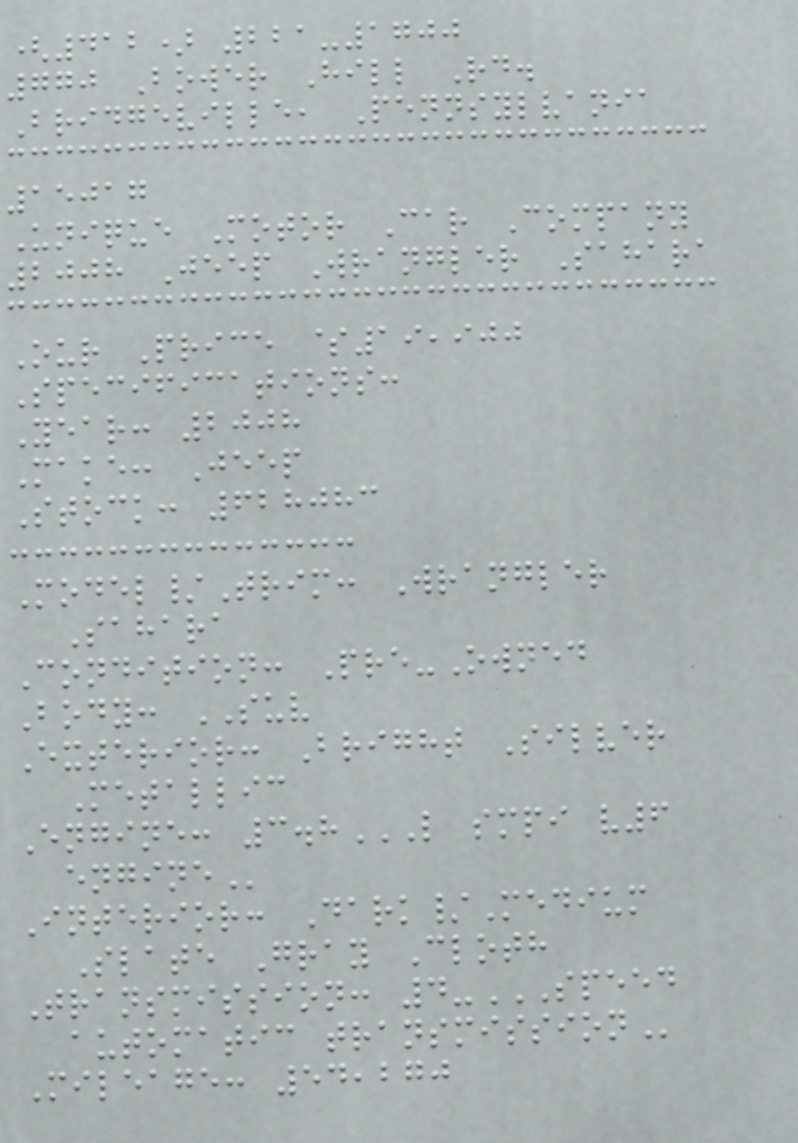(412) 221-1700
770 Bower Hill Rd.
Bridgeville, Pennsylvania
15017
Unique Motor Car Company
2008 Jeep Wrangler Sahara
Our Price $19,900
Specifications:
Year: 2008
Make: Jeep
Stock: 628083
Model/Trim: Wrangler
Sahara
Condition: Pre-Owned
Body: SUV
Exterior: Bright Silver
Metallic
Engine: 3.8L SMPI V6
ENGINE
Interior: Dark/Medium
Slate Gray Cloth
Transmission: 4-SPEED
AUTOMATIC TRANSMISSION
Mileage: 54,270
